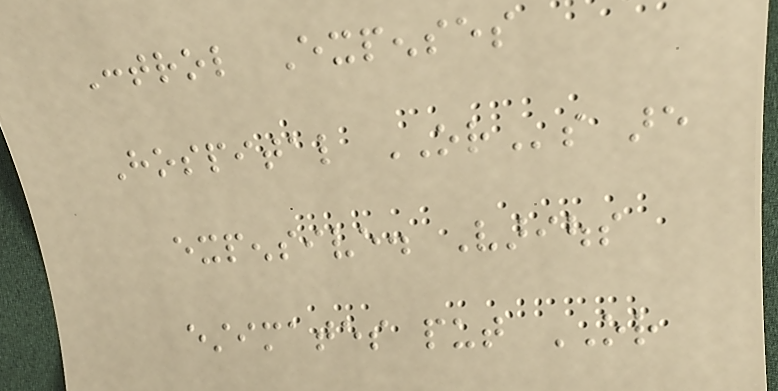Control Expenses
Hospital ORs are
expensive. Various
estimates put OR
